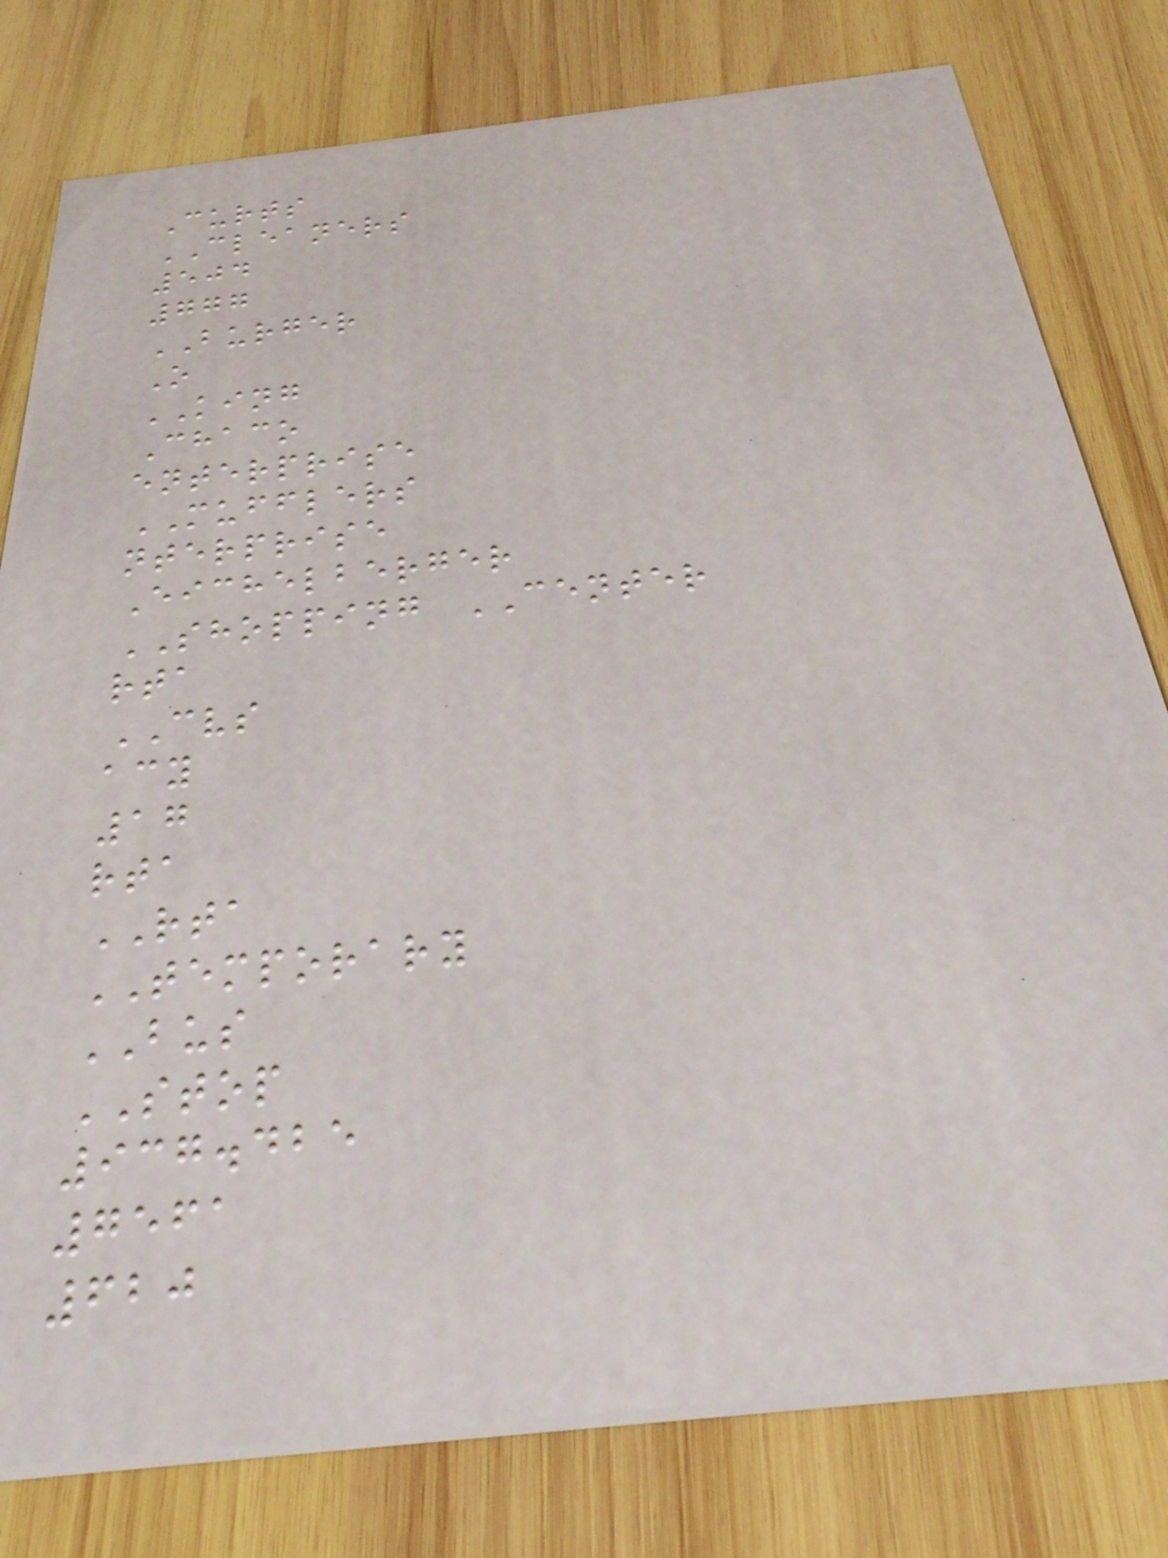Curts
CLEANERS
504
777
BURGER
O
KING
Chaco
enterprise
MUFFLERS
nterprise
Eichelberger
SHOPPING CENTER
rta
CVS
acy
17
rta
RTA
TEMPORARY
BUS
STOP
937.425
7561
620
